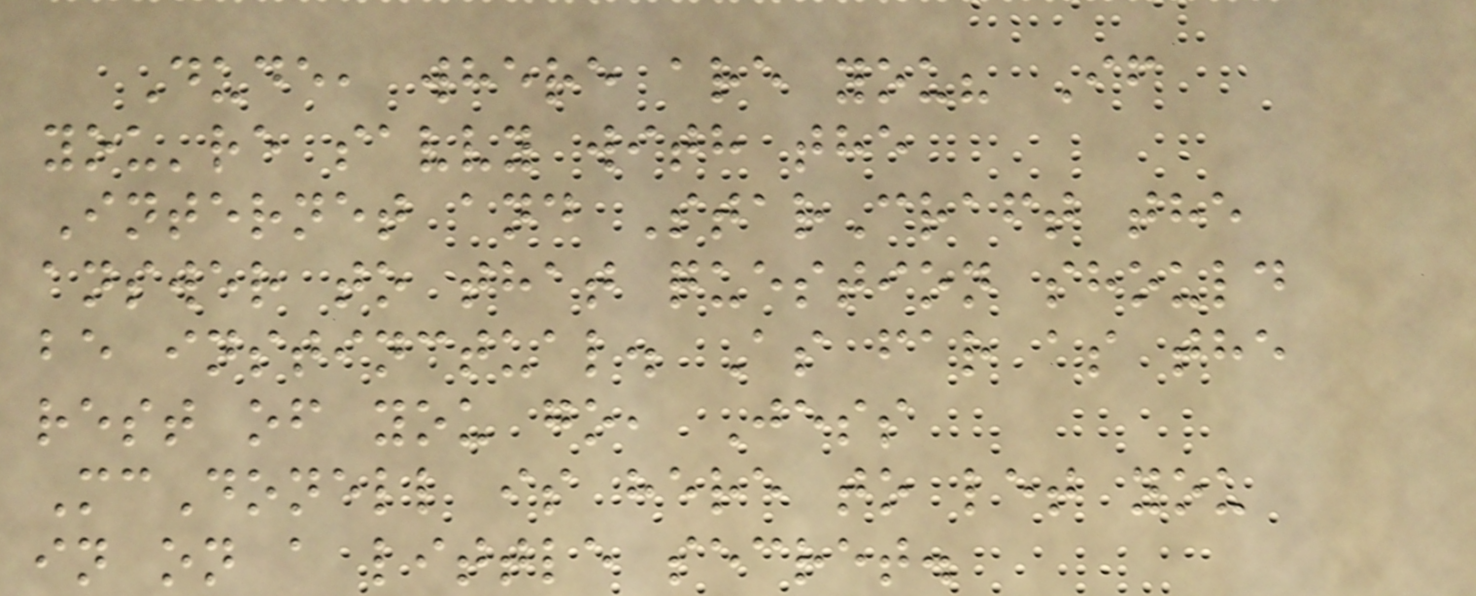Dude, where are you? If
you're savvy with the
Internet and StarCraft the
answer to that question should
be instinctual. As far as the
rest of you go, Jess
McDonell is here to let you
in on a little secret.
